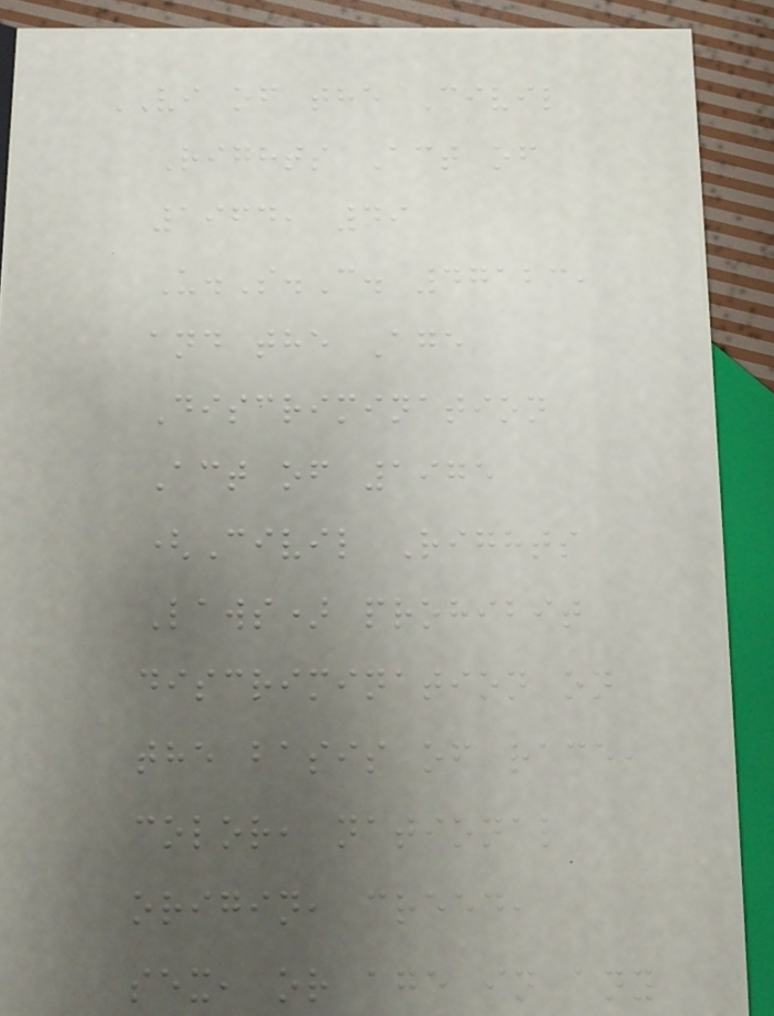VI of the Civil
Rights Act of
1964, 49
U.S.C. 47123,
and the Age
Discrimination
Act of 1975
(Civil Rights
Laws) prohibit
discrimination on
the basis of race,
color, national
origin, creed,
sex, or age in any
